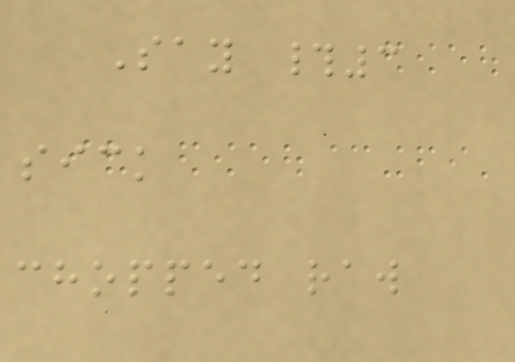Say #3
sick
chopped raw
